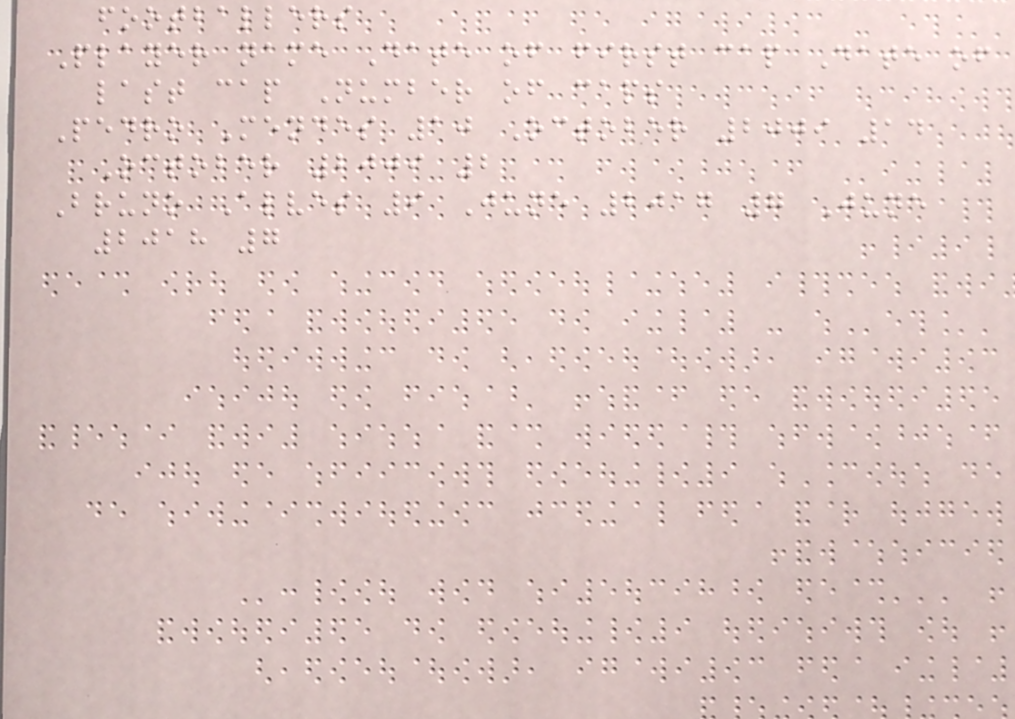footballers
Player name Date of first cap Date of
last cap Number of caps
Pedro Mendes 10 October 2009 14
October 2009 2
Bruno Alves 9 June 2017 7 June
2018 7
